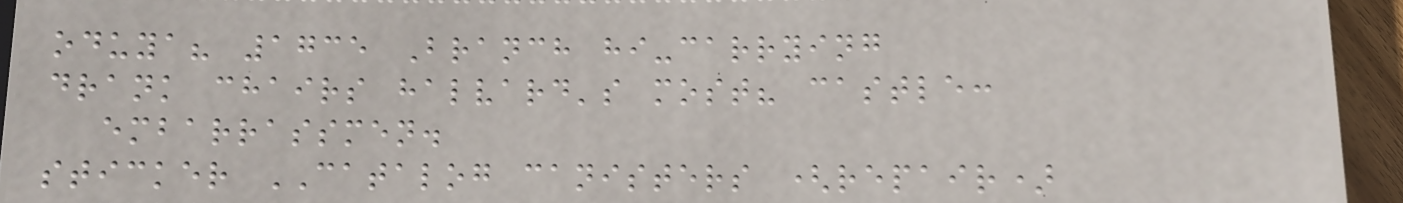oduya? 1735 Branch hi-carrying
drank chairs halvard's most? castle:
embarrassmen.
sticker CATALOG canisters (repair)
